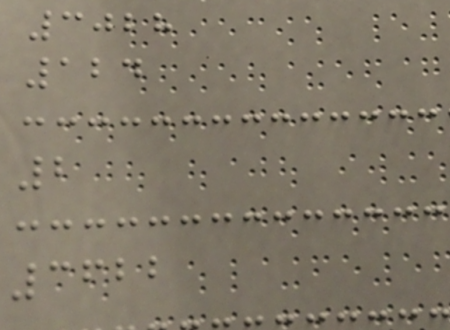3028
124
2
3622
